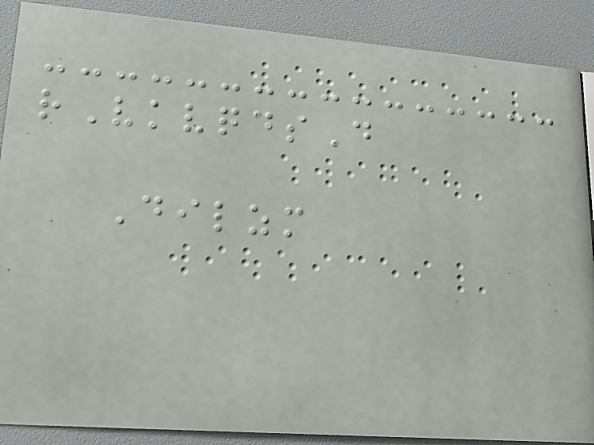rVkvqdsD
Dilzm
